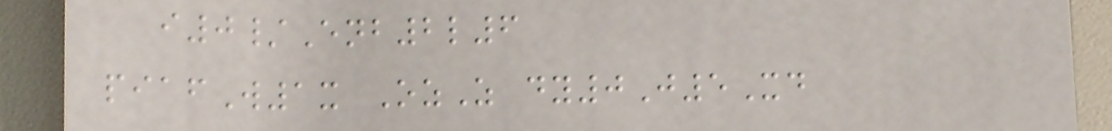i0/Enb2l6
piafW1x OzZ dy0J5Xd
